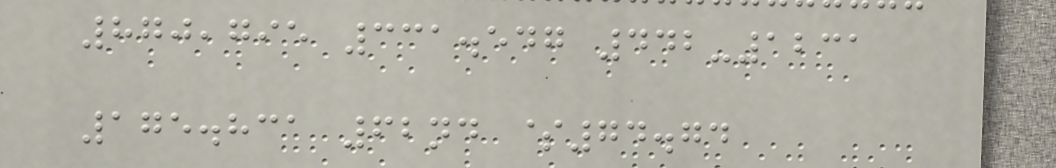870,795 331.547 442-1231
175.831 62nd $74.74
